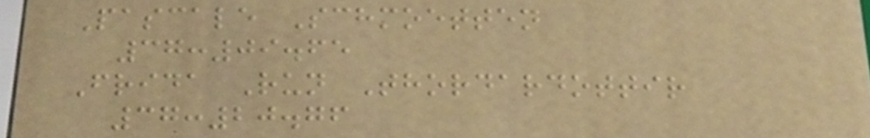Pascale Schmoetten
37:09.65
Frida Run Thordardottir
37:20.76
